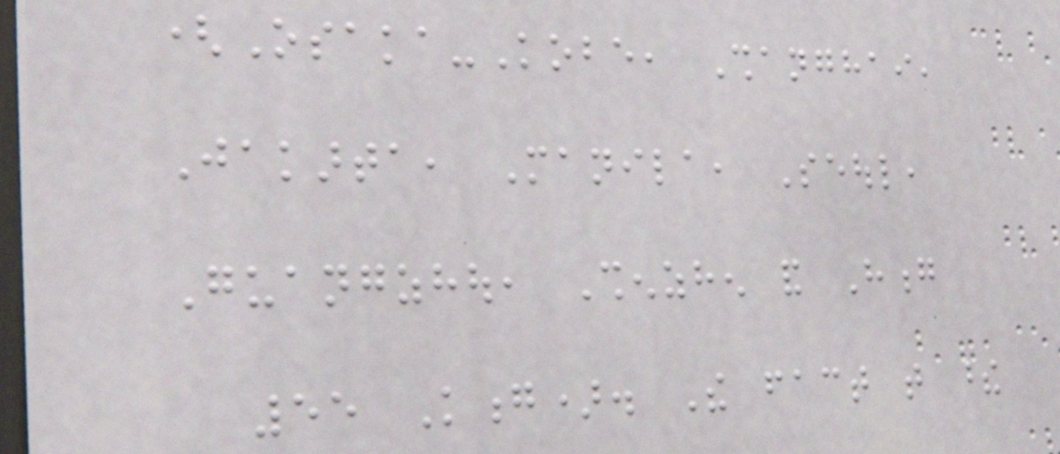(Osaka-Kobe, Shanghai,
Jakarta, Manila, Seoul,
Guangzhou, Shenzhen and Hong
55 Kong). The fact that these
